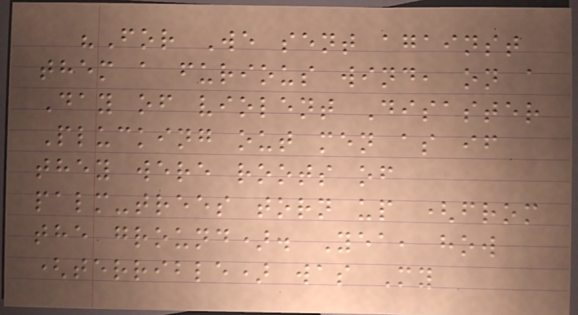"For We sent against
them a furious wind, on a
Day of violent Disaster
Plucking out men as if
they were roots of
palm-trees torn up (from
the ground). Yea, how
(terrible) was My
